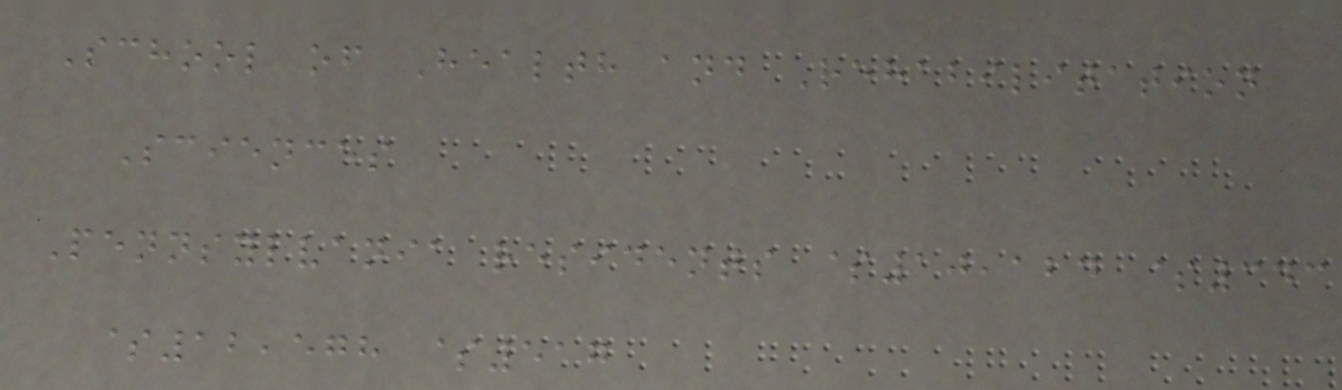School of Health and Rehabilitation
Sciences
Pennsylvania residents $10,124 $343
$12,578 $517
